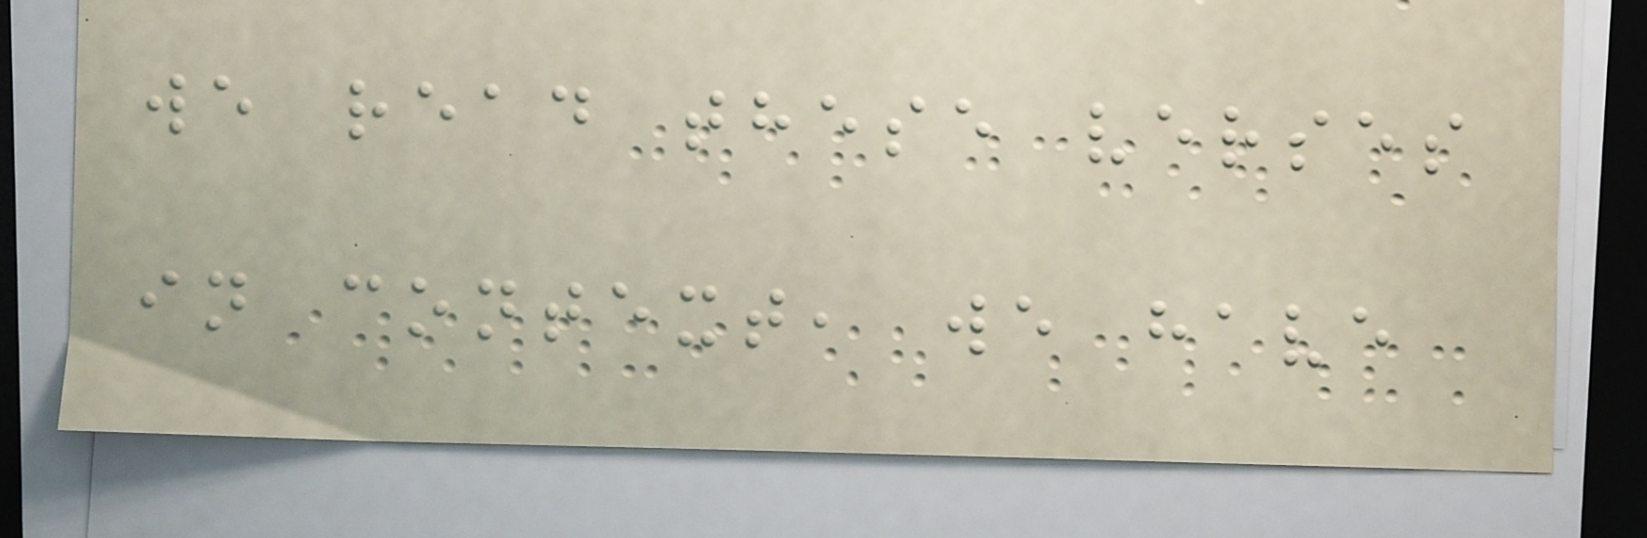we read these verses
in context, we have
